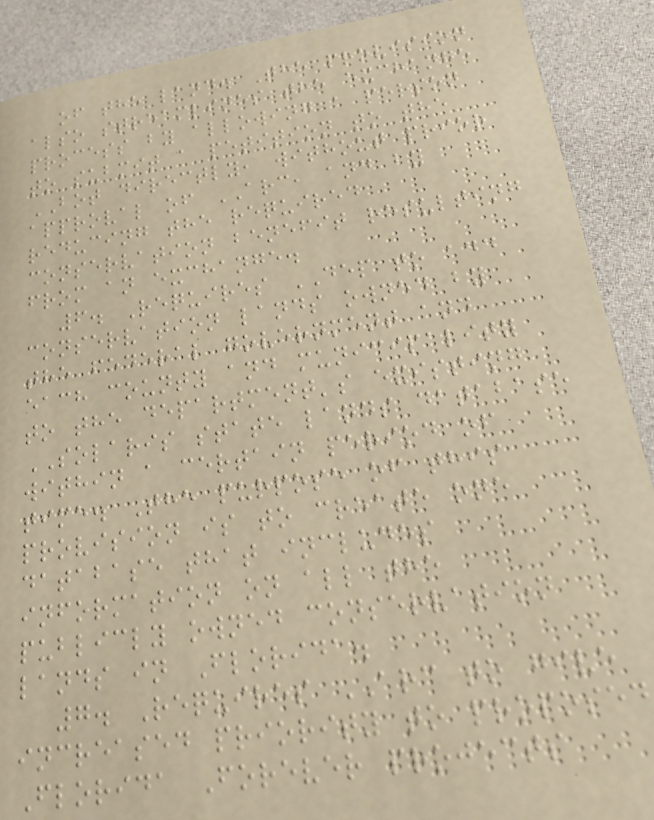of the land. The provision
also streamlines the exchange
process by allowing a person
to submit a petition to the
BOT directly, without prior
approval of ARC, and by
reducing the required
conservation benefit resulting
from an exchange.
6. Requires DEP to add
conservation lands owned by
the federal government and
each county and municipality
to the department's existing
SOLARIS state lands database
within a certain period of
time. The purpose of this
provision is to create one
database that includes
information on all the
publicly owned conservation
lands in Florida.
7. Requires ARC to give
increased priority to proposed
Florida Forever projects
